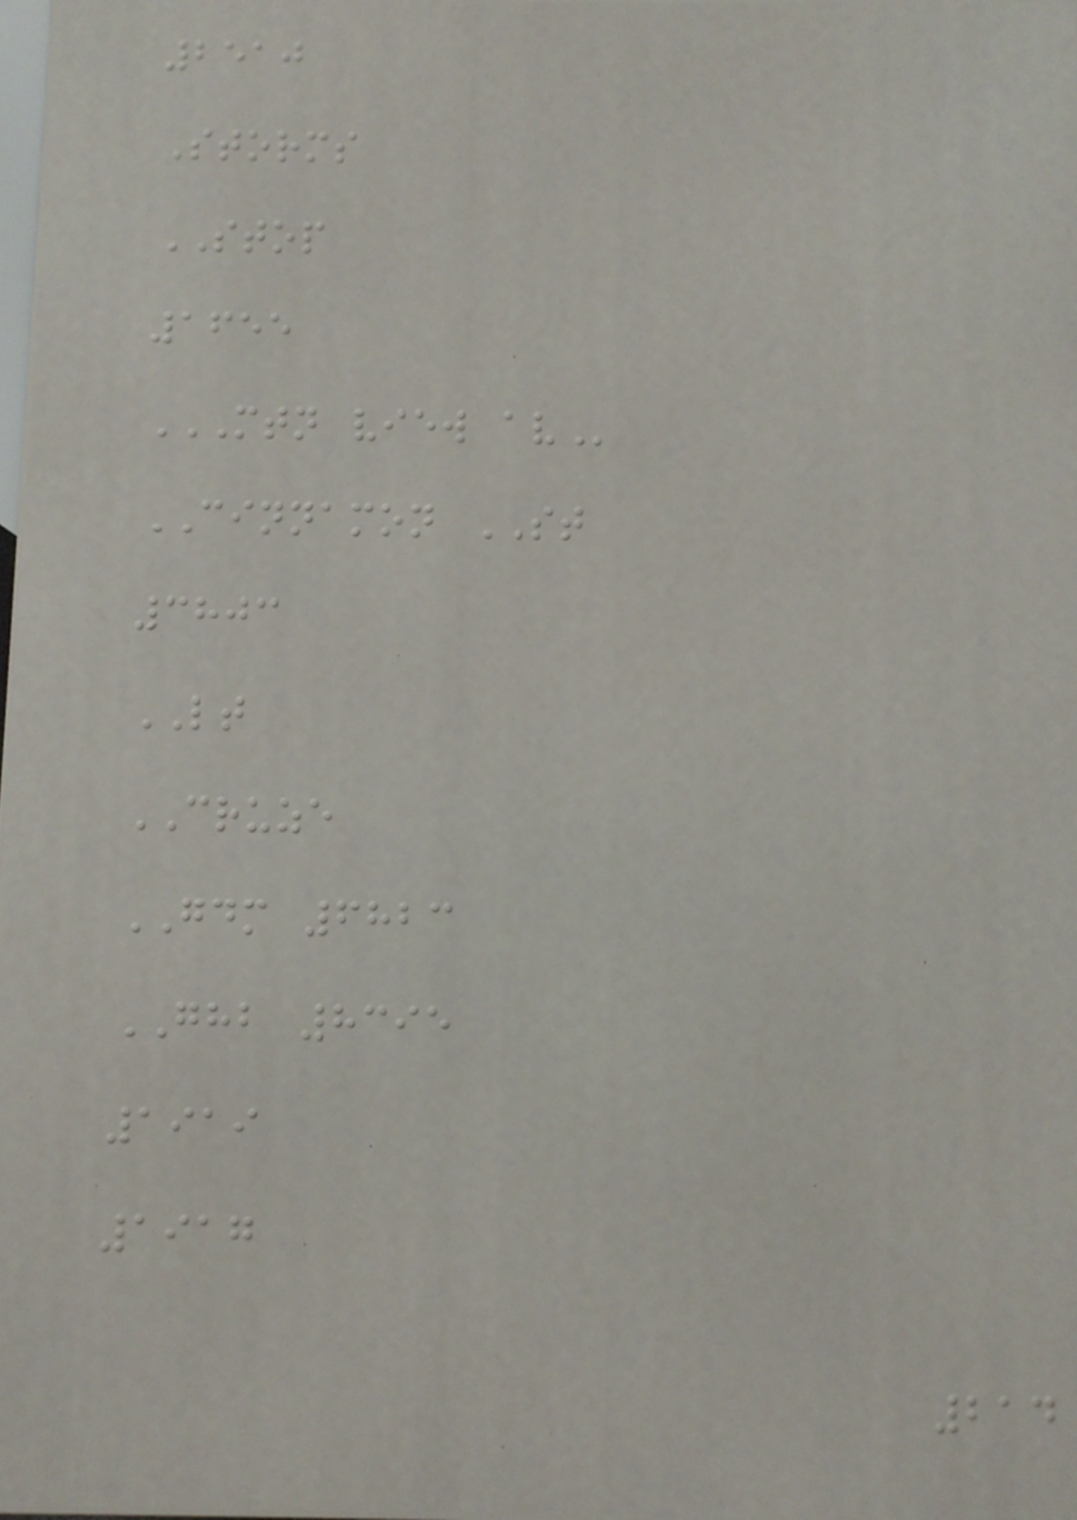2510
Storms
STOP
1655
MTN VIEW AV
CINNAMON ST
3803
LT
CRUZE
GDM 6823
GHB 8395
1919
1917
214
